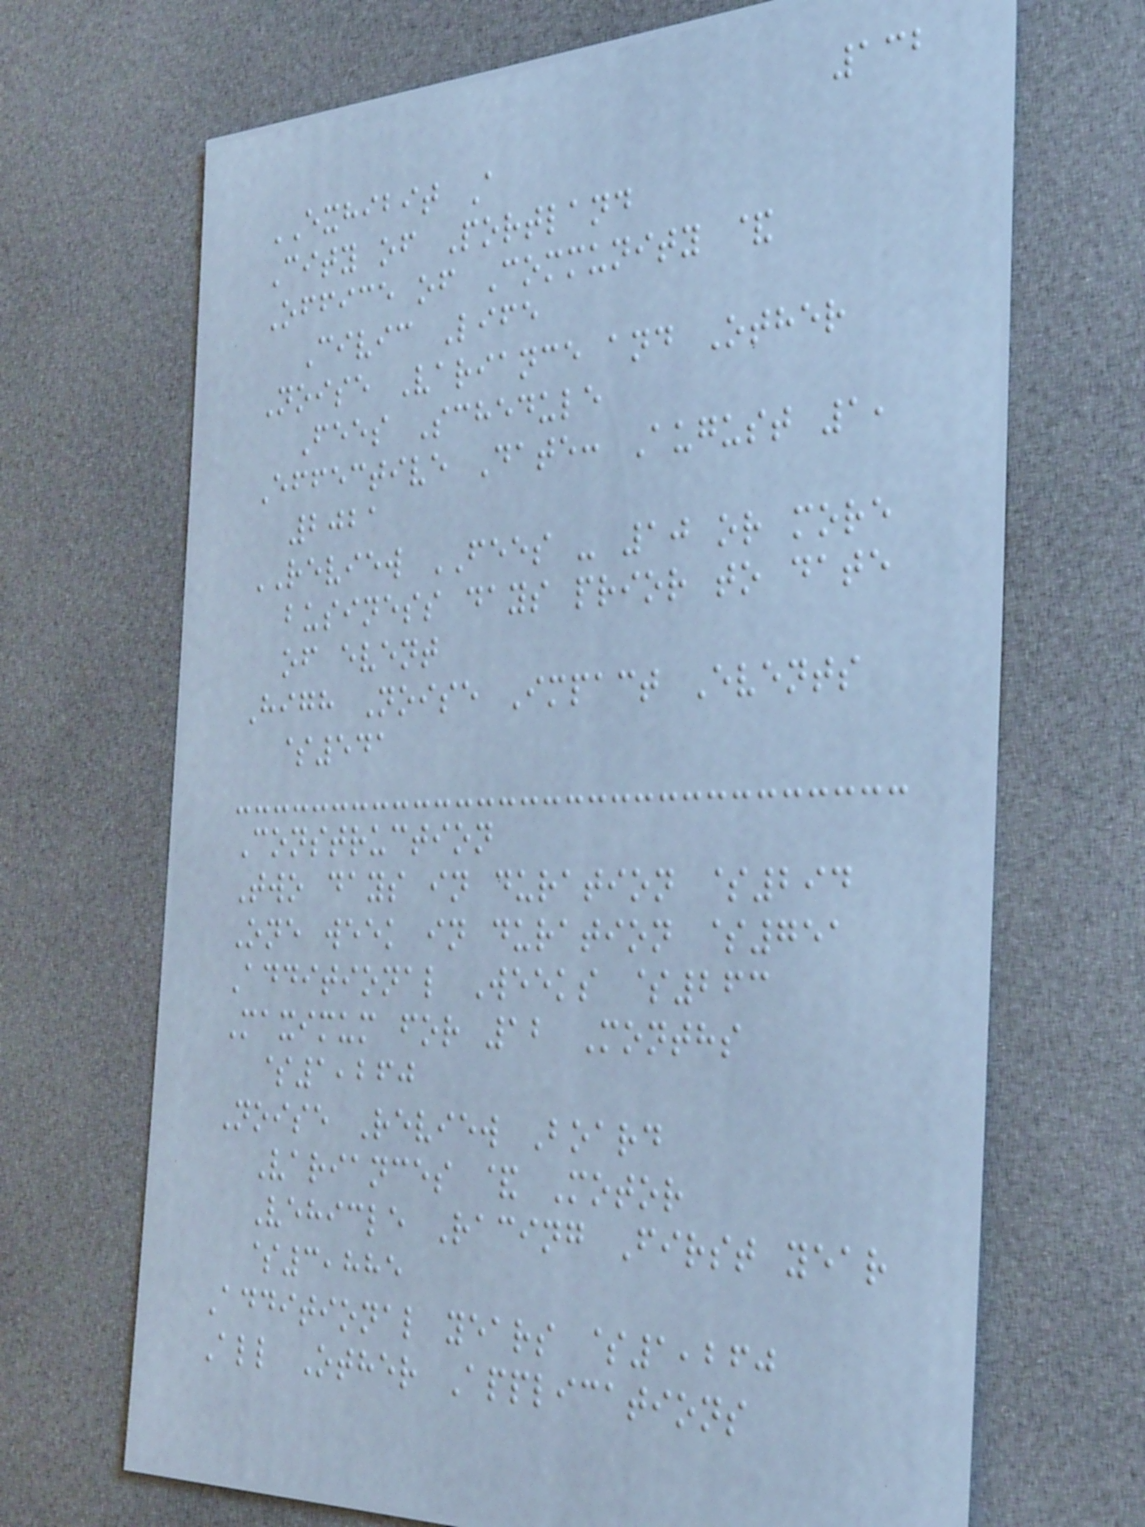132
EXHIBIT A
City of Portland
Office of Community &
Civic Life
Noise Variance and Other
Fees Schedule
Effective Date: August 1,
2021
REVIEW FEES - 10 or more
business days prior to date
of event
High Noise Impact Events
$541
Construction
Two days in duration $294
One week in duration $751
Additional Weeks $263
Maximum for 12 Months
$1,260
Noise Review Board
Variances & Motor
Vehicle Racing First year
$3,885
Additional years $1,260
All Other Applications
